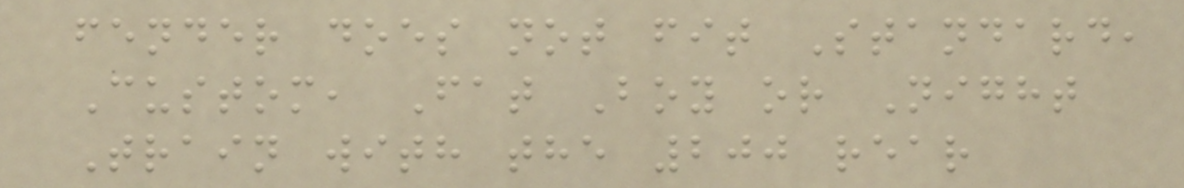fender does not fit Standard,
Custom, Fat Boy or Night
Train with the 200 rear
